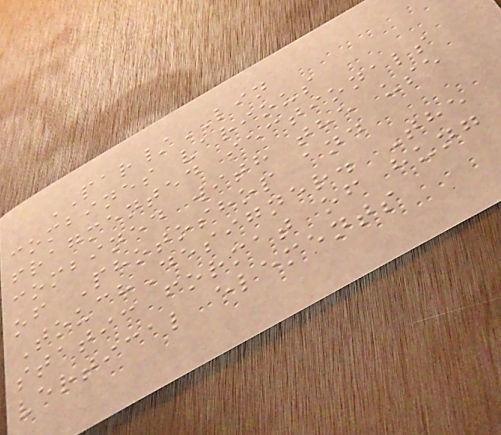PAR/LIN
combines various
fragmented sectionals
combined with the use
of Photoshop and
TouchDesigner. The
static format of hung
vertical elements
